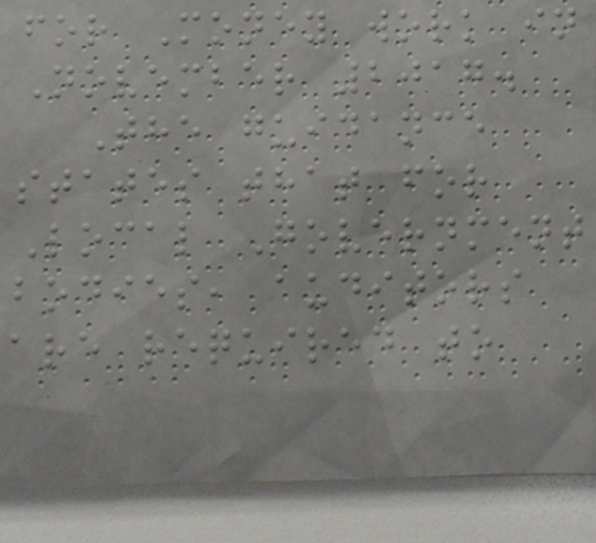for Money work in
November 2017.
The guidance
states that for
Local Government
bodies, auditors
are required to
